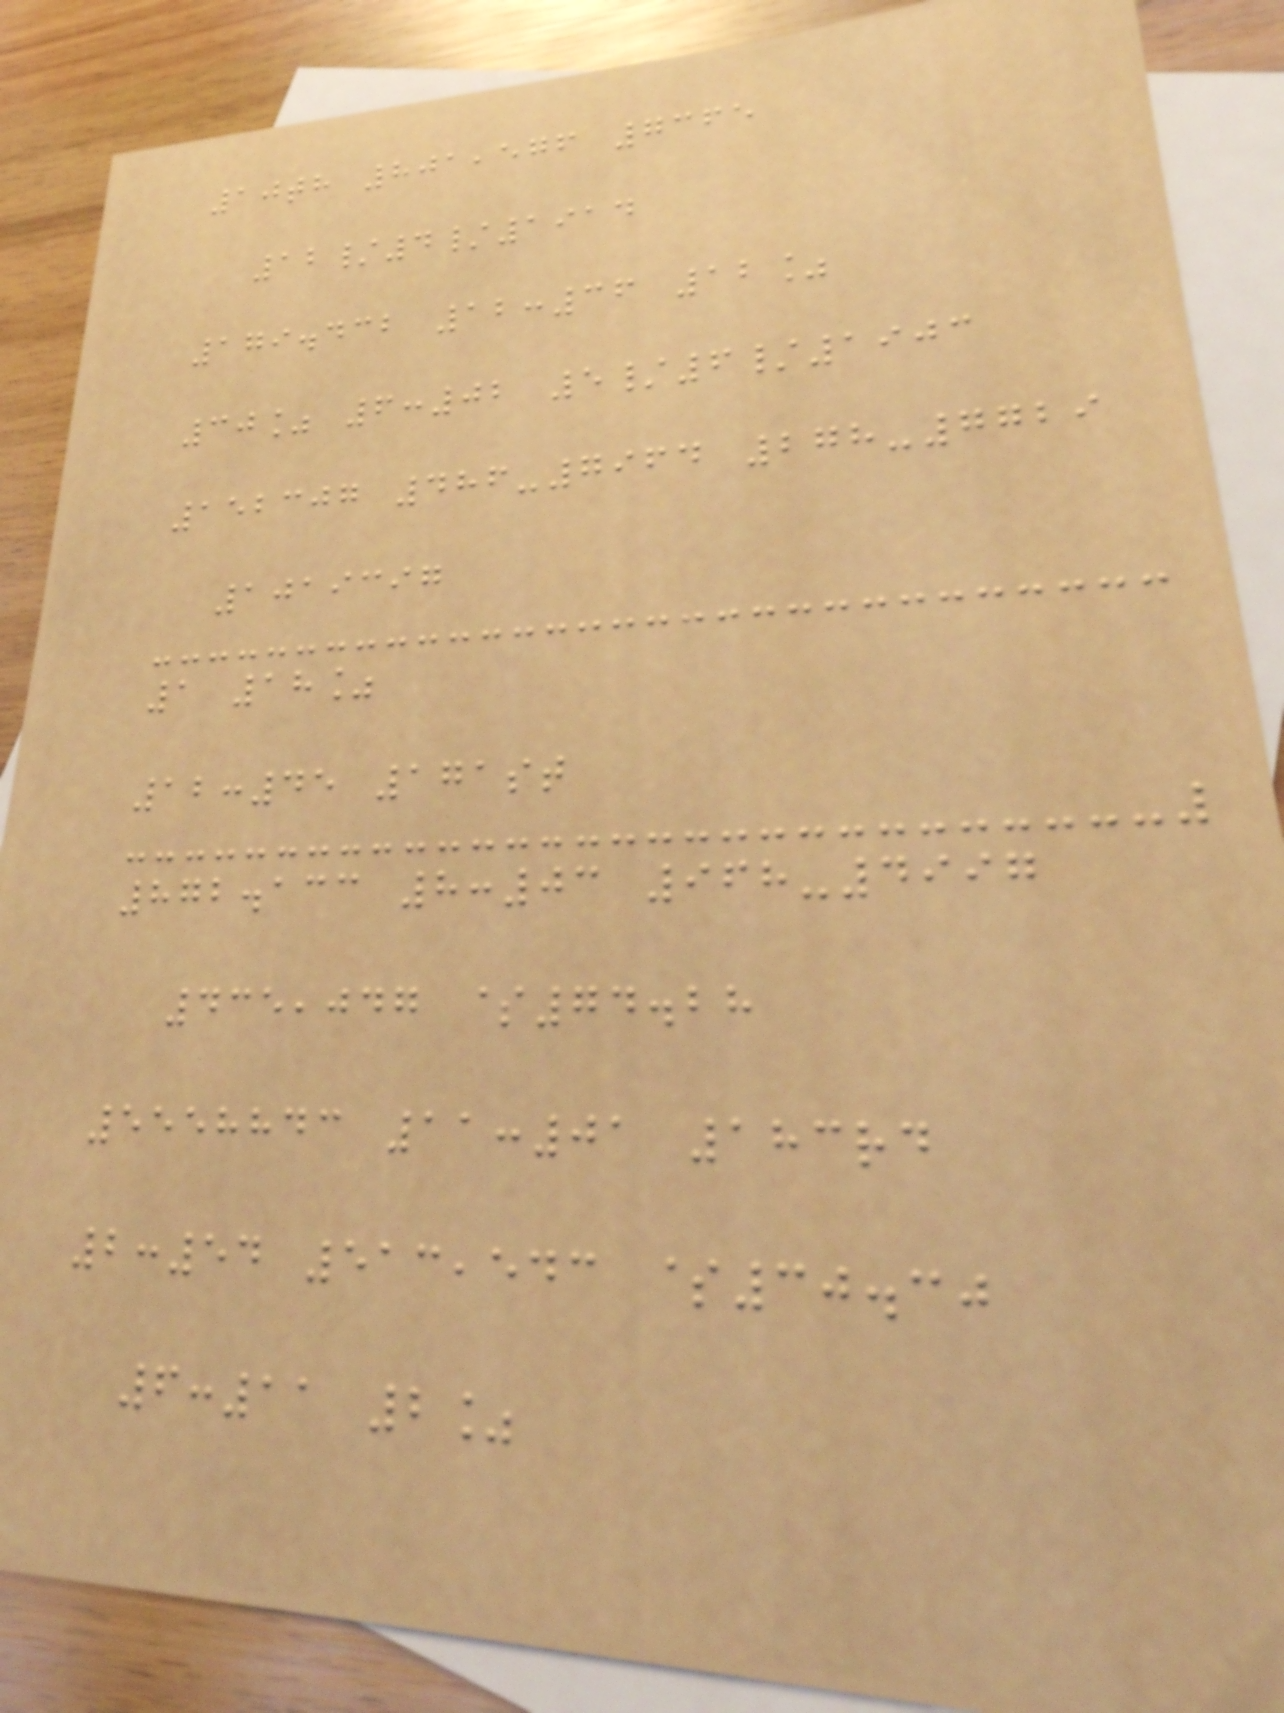10th 801,576 7365
12/4/1914
179.432 12:36 12%
30% 6:02 5/6/1903
152307 486-7964 278-7729
1019397
1 18%
12:45 171st
872.133 8:03 968-4997
435,047 $74.28
5558843 11:01 183rd
2:54 513,543 $30.30
6:11 2%
